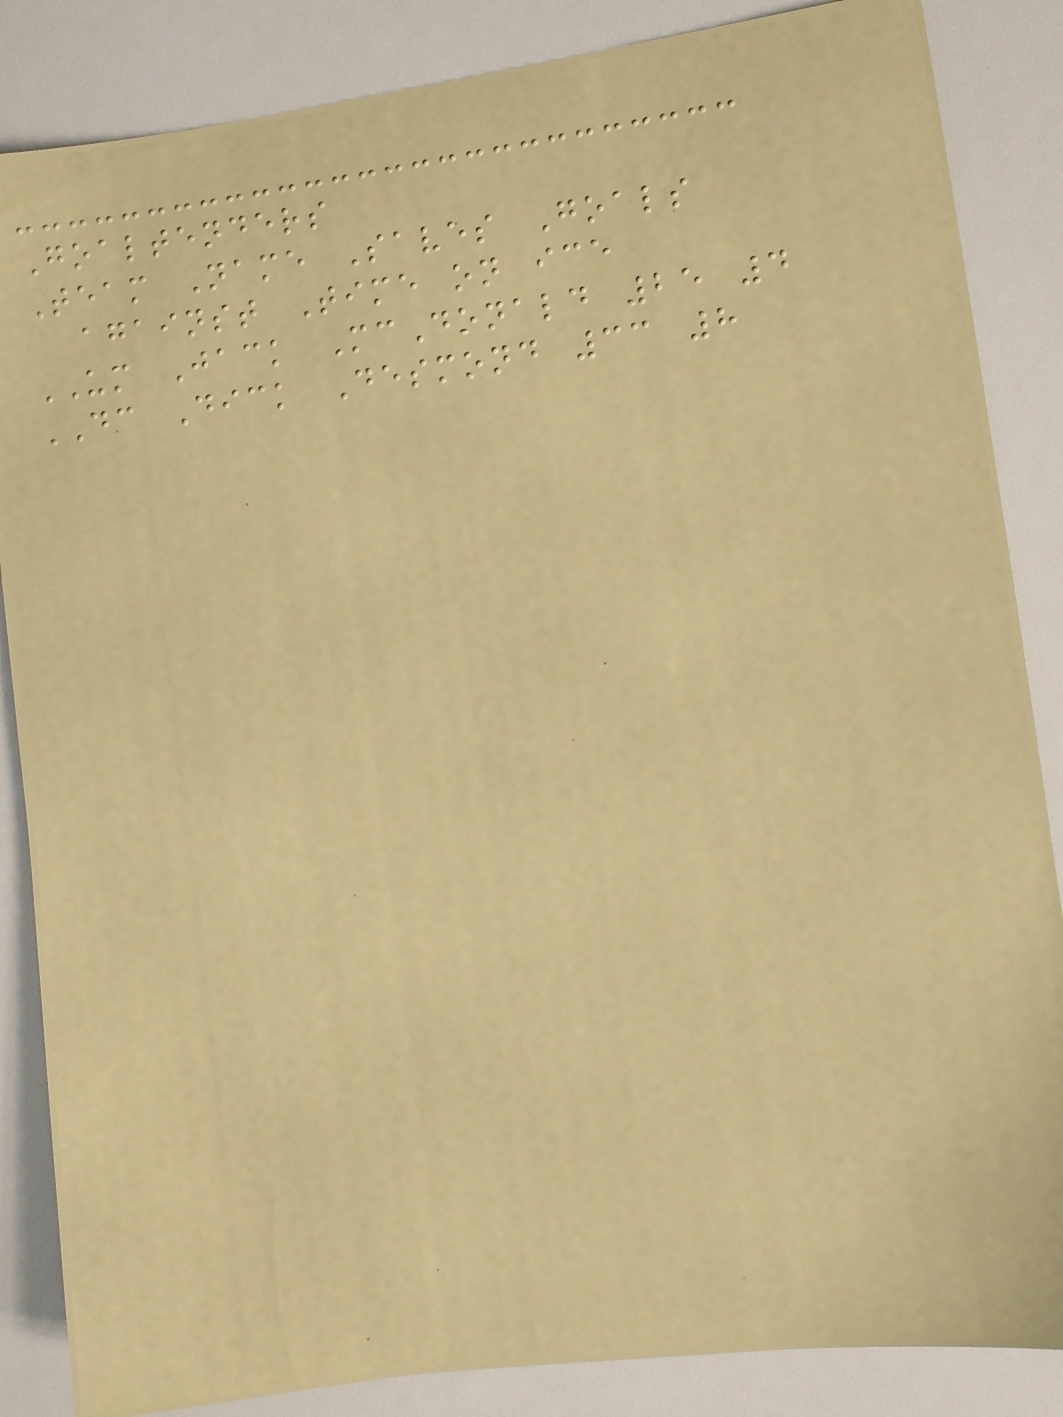Goaltenders
Team Name Saves Goals
against Time on ice
UM Jack McDonald 25 4
DC Dick Desmond 33 8
